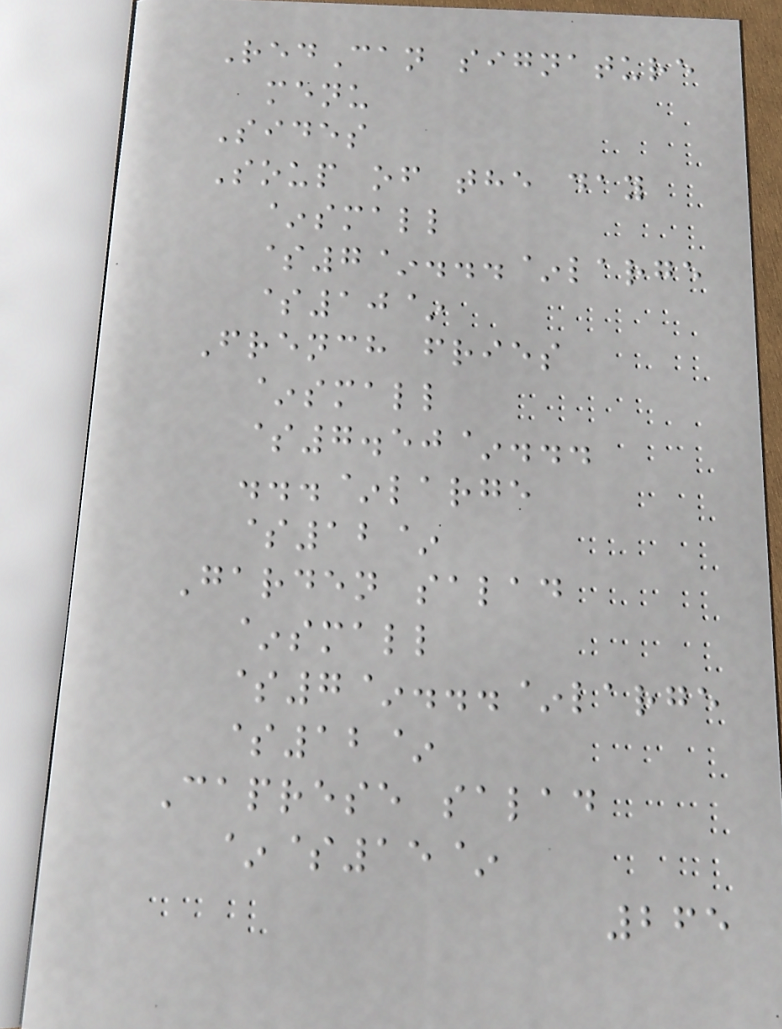RedCan signature
menu
Sides
Soup of the day
~small
$7~...~large
$10~
French fries
~small
$7.50~...
...~large
$12~
Garden salad
~small
$7~...~large
$12~
Caprese salad
~$15~
265
